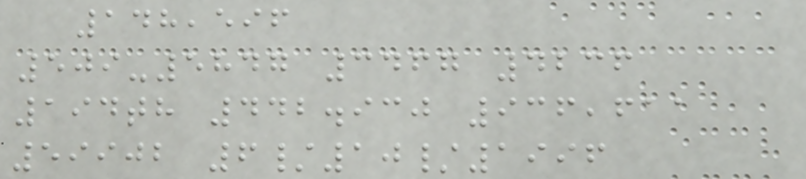148,596
509-5847 3467 4236
194th 442.930 936,611
59902 6/10/1996
